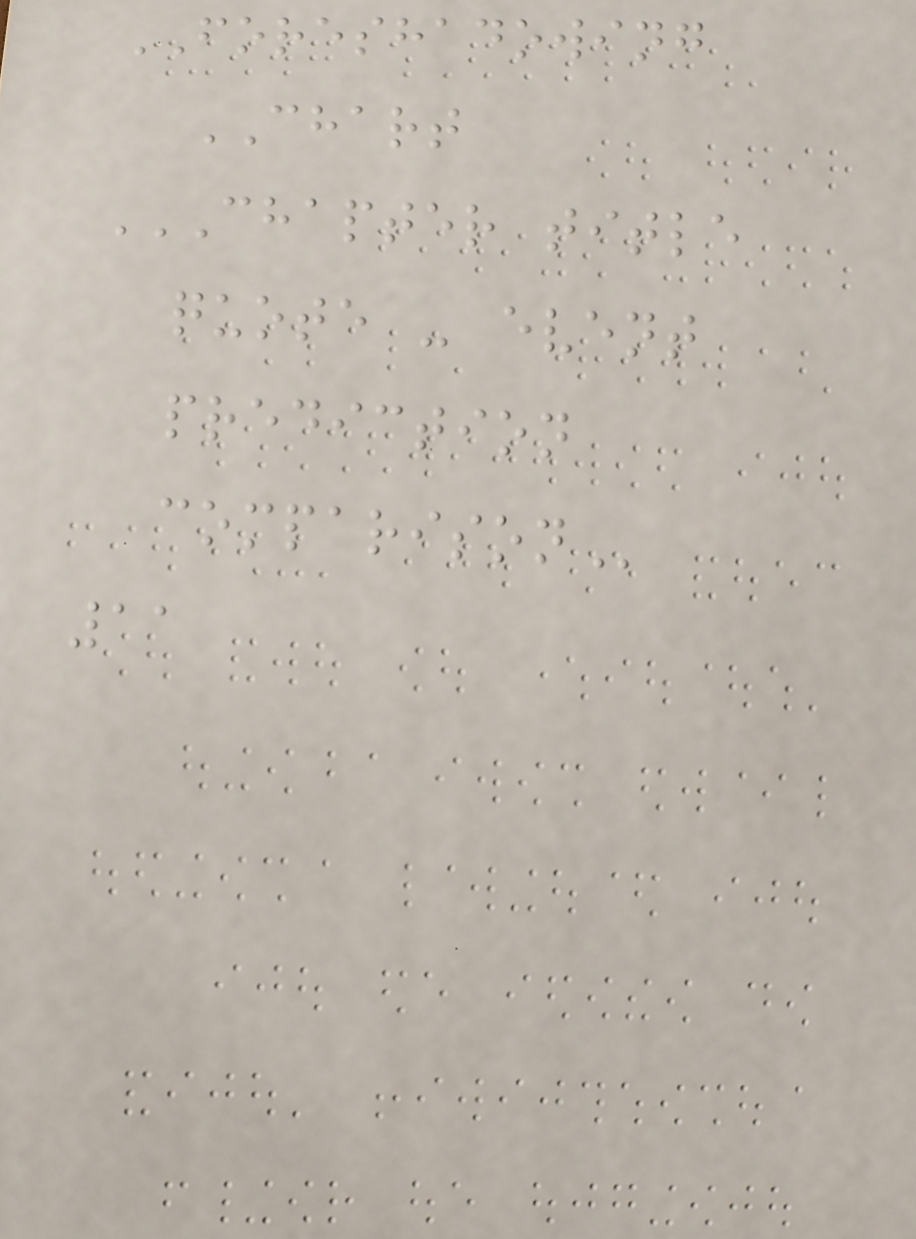FORESHADOWING
CHART
CHAPTER TITLE
QUOTE - EVENT
PREDICTION
COMPARISON
11
